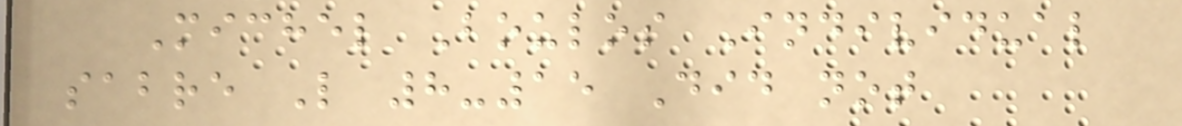Michel Boulos Individual
sabre L 8-15 Did not
